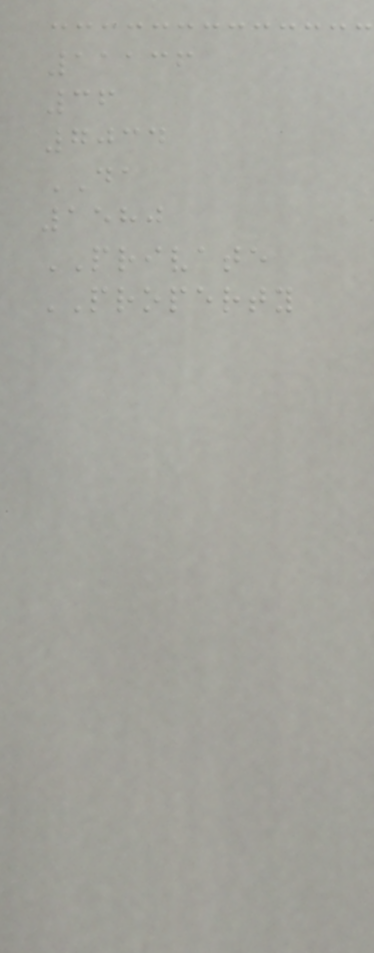11136
36
7034
DA
1580
PRIVATE
PROPERTY
